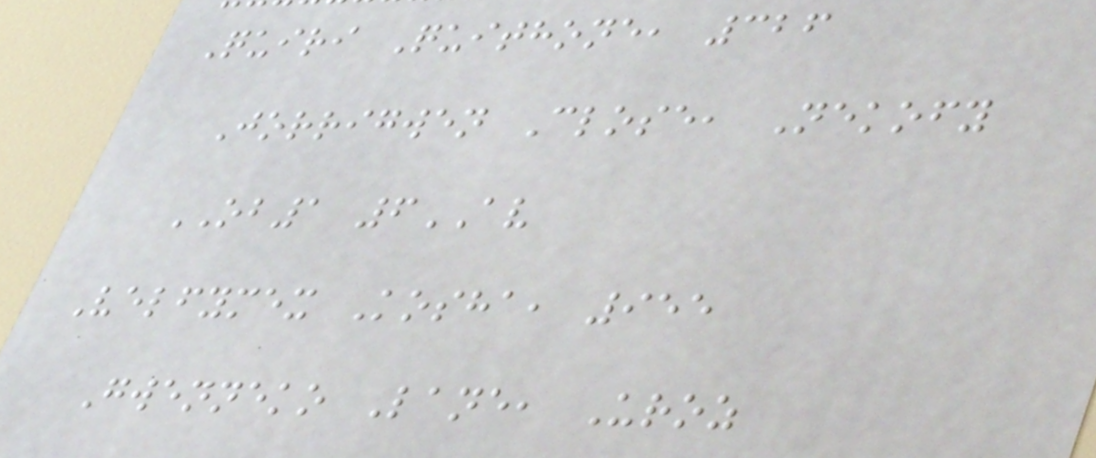Quiri Quithone, 326
Jorrigwen Close, Nekofy
OB1 6AV
Velfymex Kosha, 955
Gwenneko Lane, Uroz
